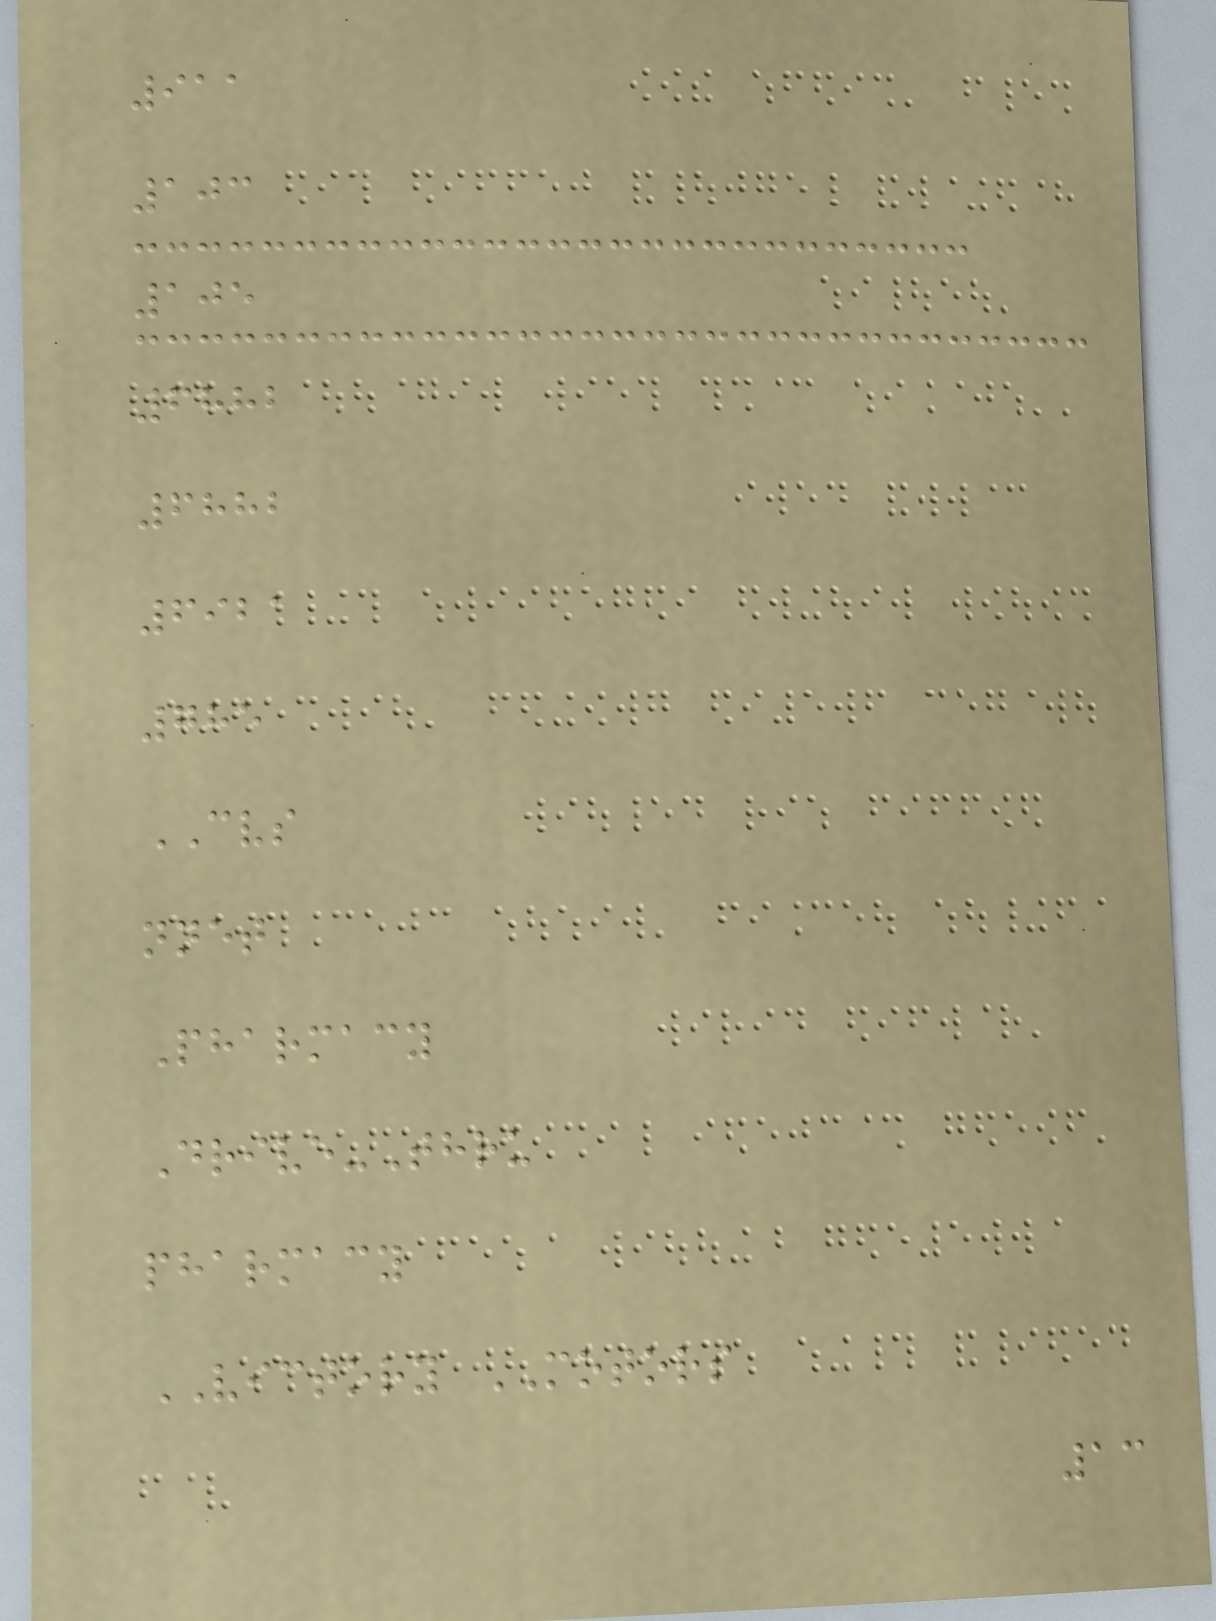911
103
105
6882
6882
6921
785
CVS
nnet
Pharmacy
Drive-Thru
pharmacy
VICTORY MOTORS
13
